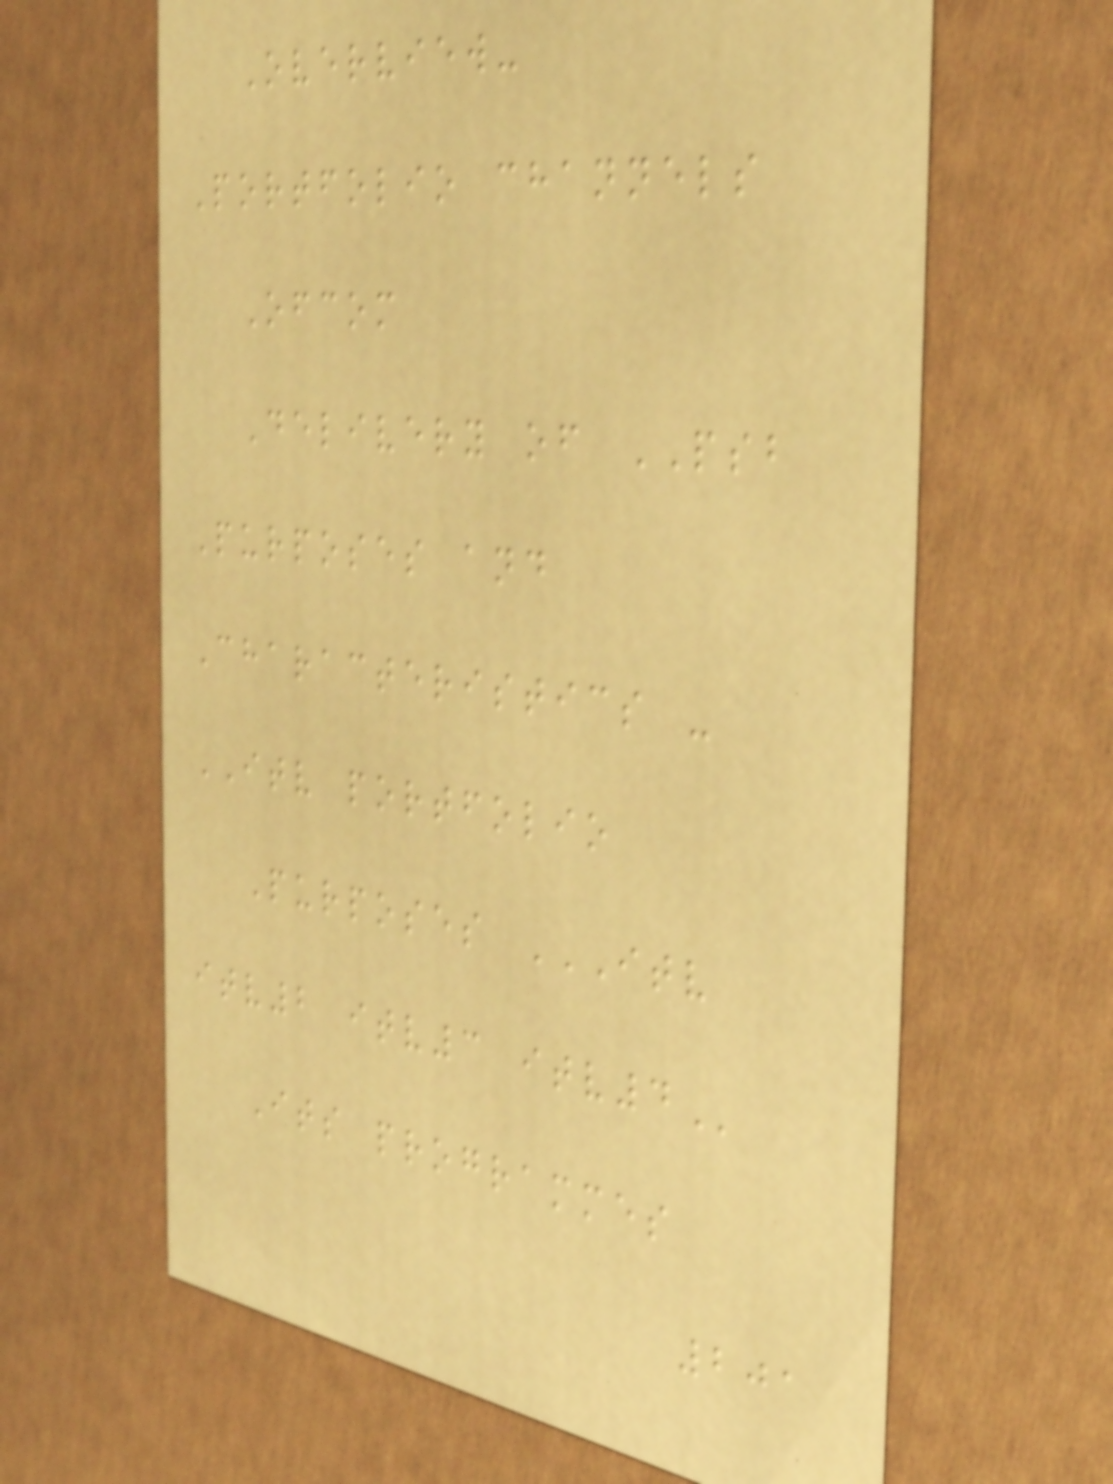Overview-
Portfolio channels
Ofcom
Delivery of PSB
Purposes and
Characteristics -
ITV portfolio
Purposes ITV
ITV2 ITV3 ITV4
Its programmes
201
